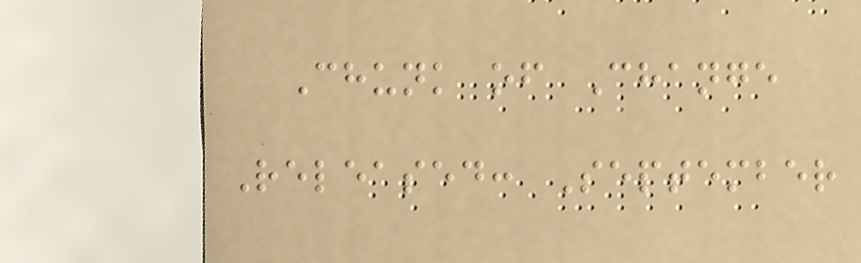Chunk of Change
Released: September
